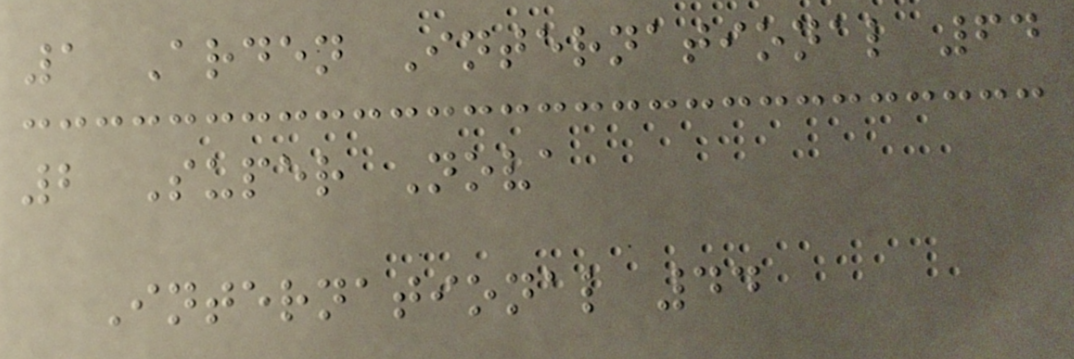1 Arden International 64
2 Super Nova
International 44
